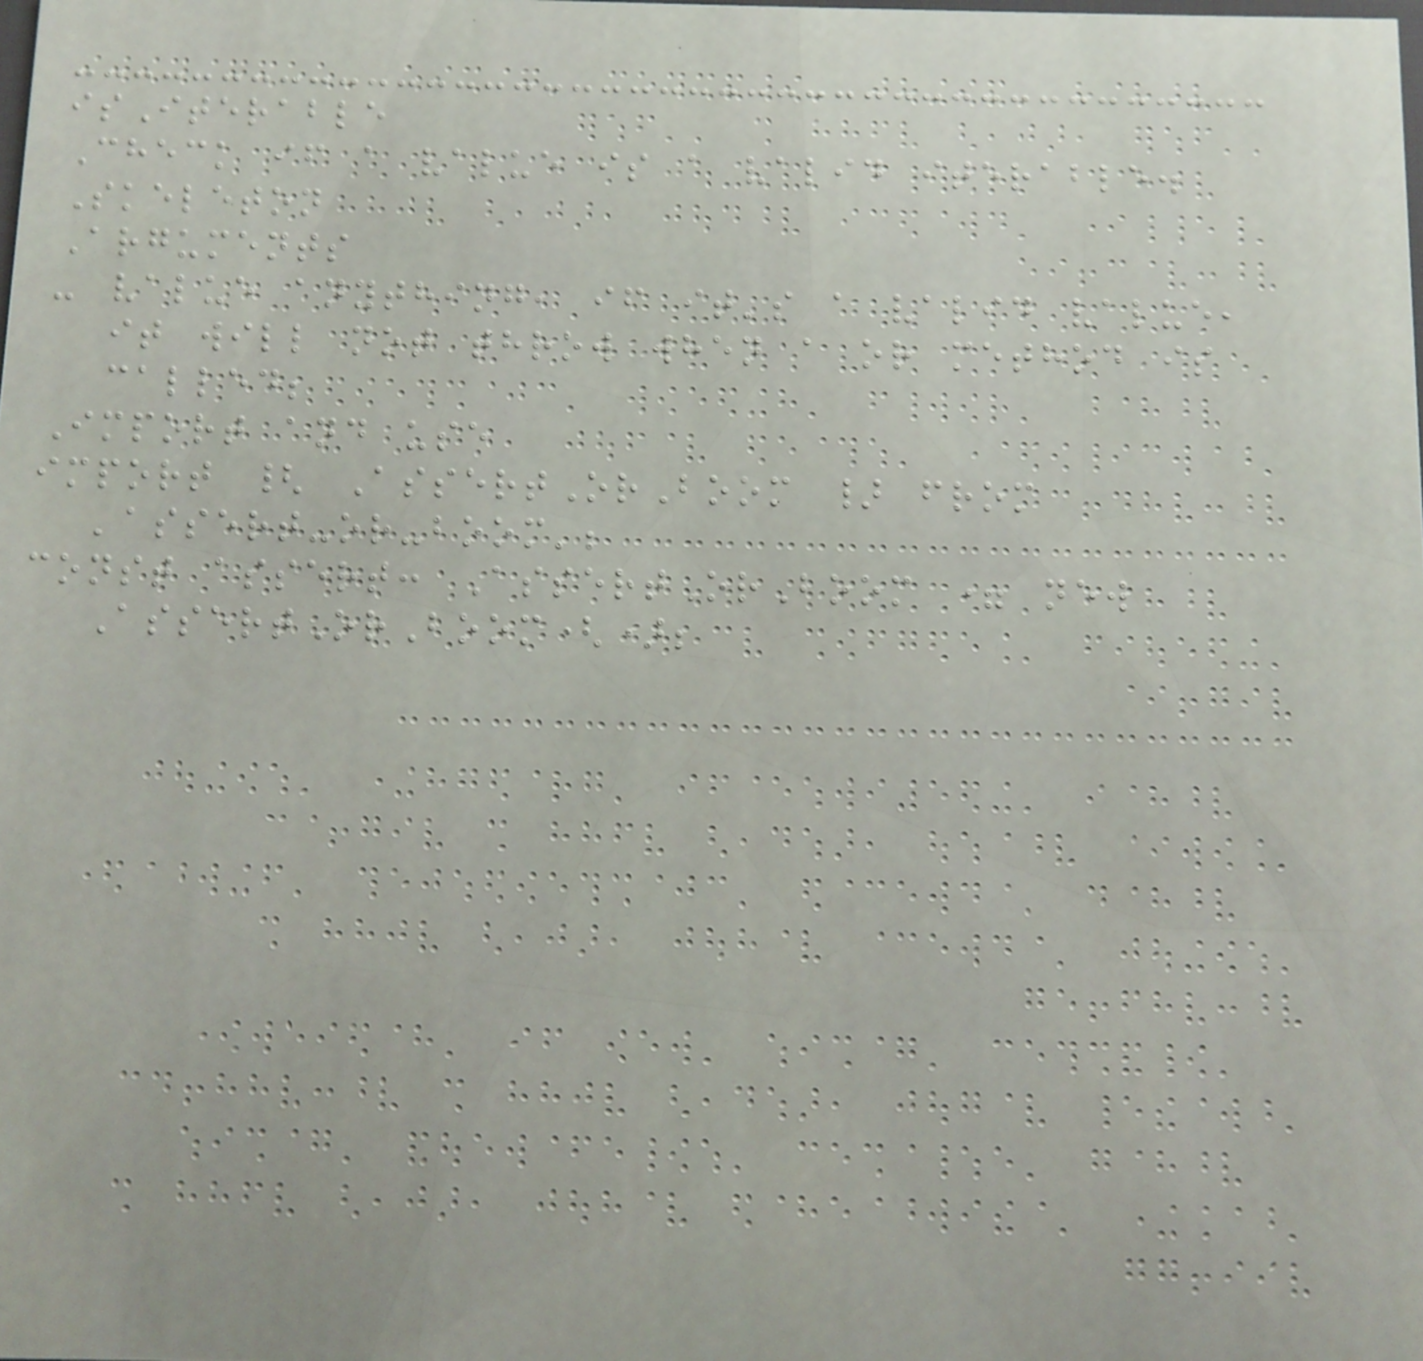isIterable
Check if a value is a valid iterable.
Skeleton
Arguments
- value anything, if it's a valid value,
it will not throw when a or method is
called;
Import and use
import { AssertOrBoom } from
'assert-or-boom';
const assert: AssertOrBoom = new
AssertOrBoom();
